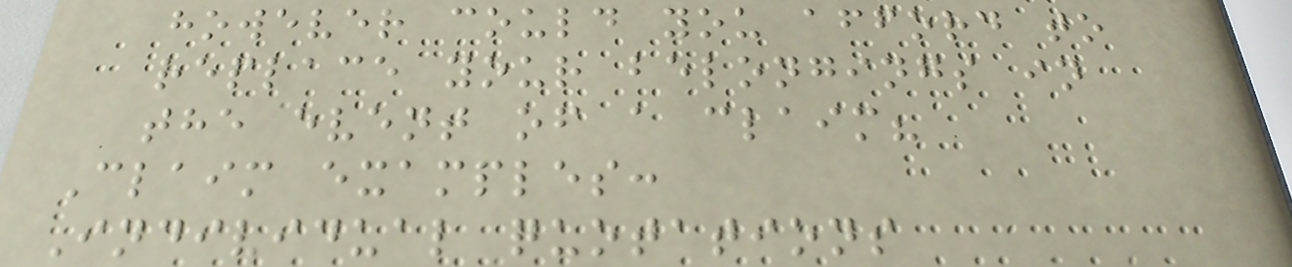however could you afford to
replace your belongings in
the event of a claim?
Claim examples:
Individual quotations
